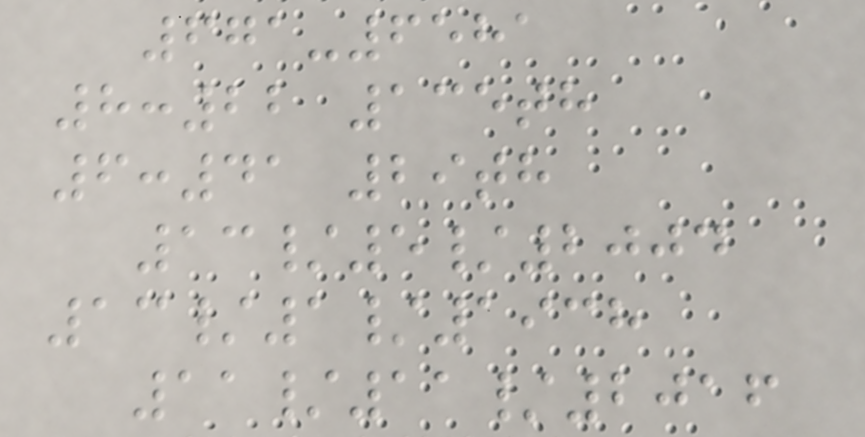671-6581
8:22 135th
6:41 29th
13/5/2004
13/1/1938
11/11/2016
